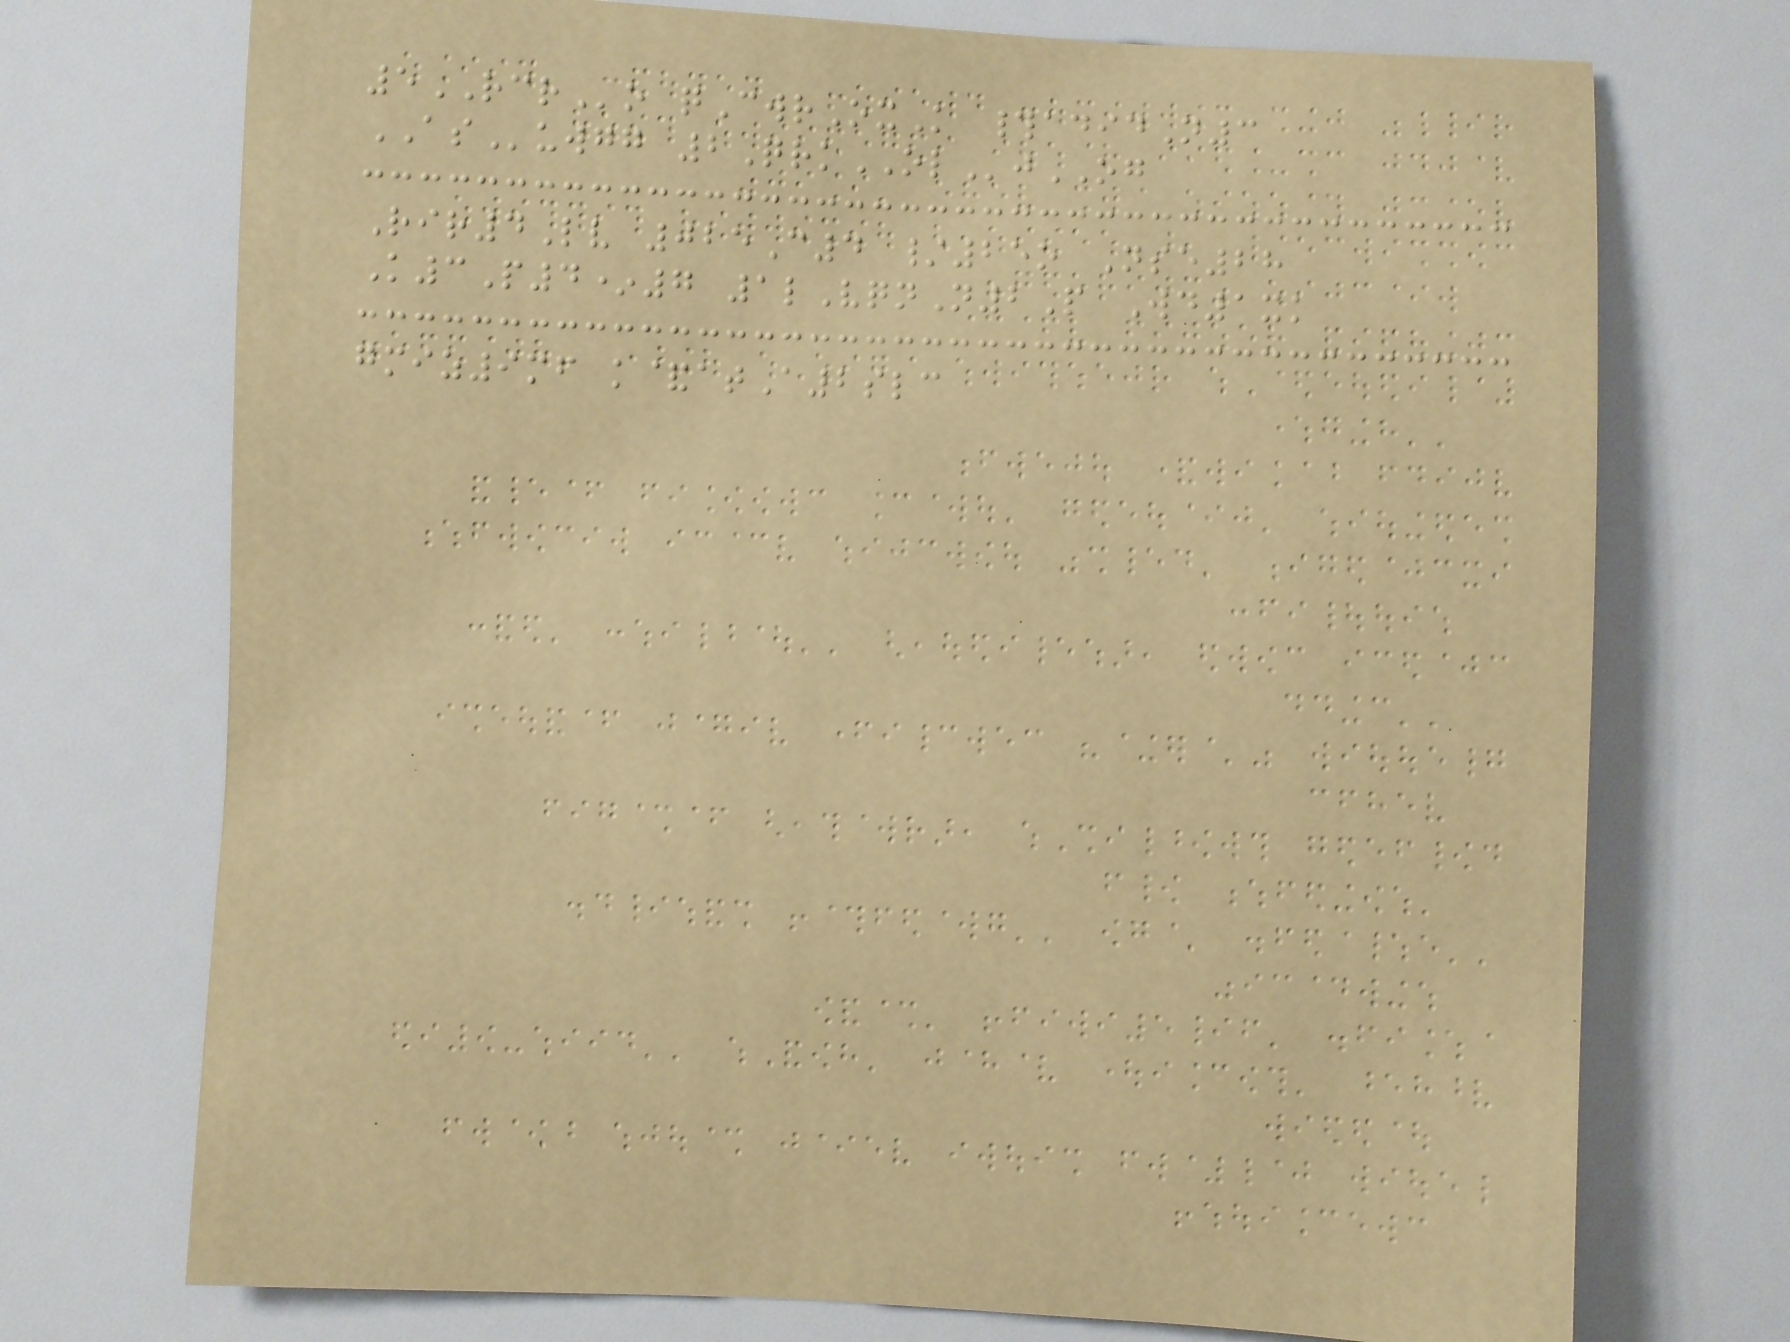5RCRo qCwrOxK #adidN3
ASuwgg 2QrkOLjOG
Rir4Lv 025C4 /25o Nse28
K3P4*7 1lVqnN2P Wd1xk
gmiz9mf k&atA2slc
